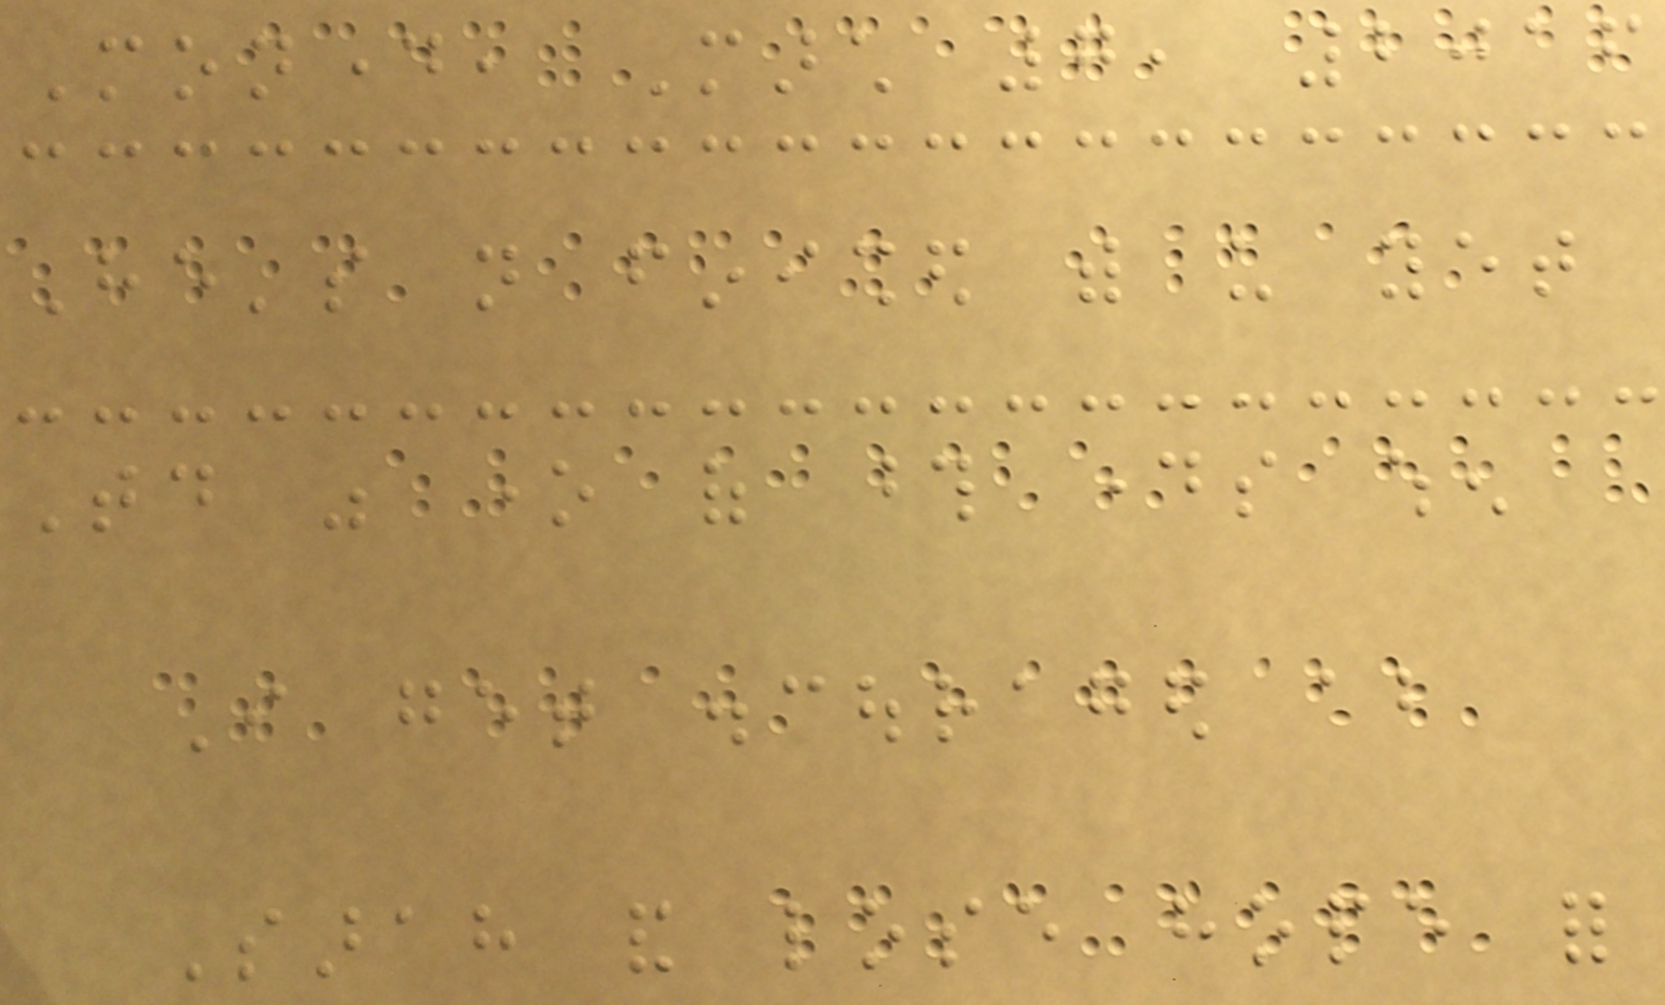Monday, March 7, 2016
He's not finished with us yet
Today was one of those days when
I get discouraged about
Sarah and lose hope for
